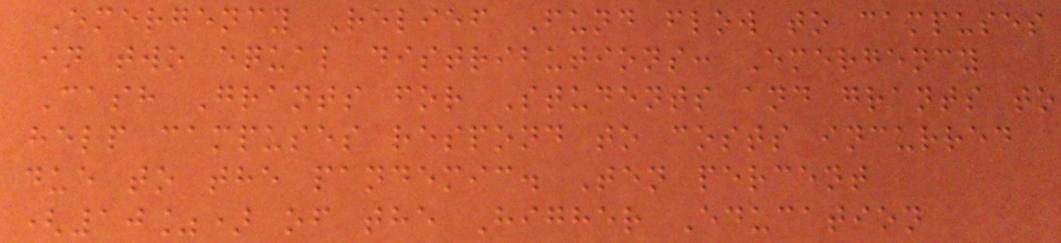Emergency Relief Fund flow to campuses
in two equal distributions: Emergency
Cash Grants for Students and grants to
help campuses respond to costs incurred
due to the pandemic. Ten percent
(10%) of the Higher Education
